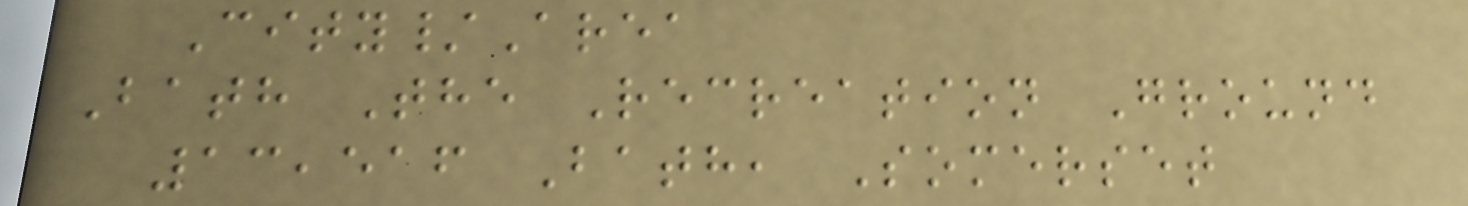City/Area
Bath The Recreation Ground
13,516 Bath, Somerset
